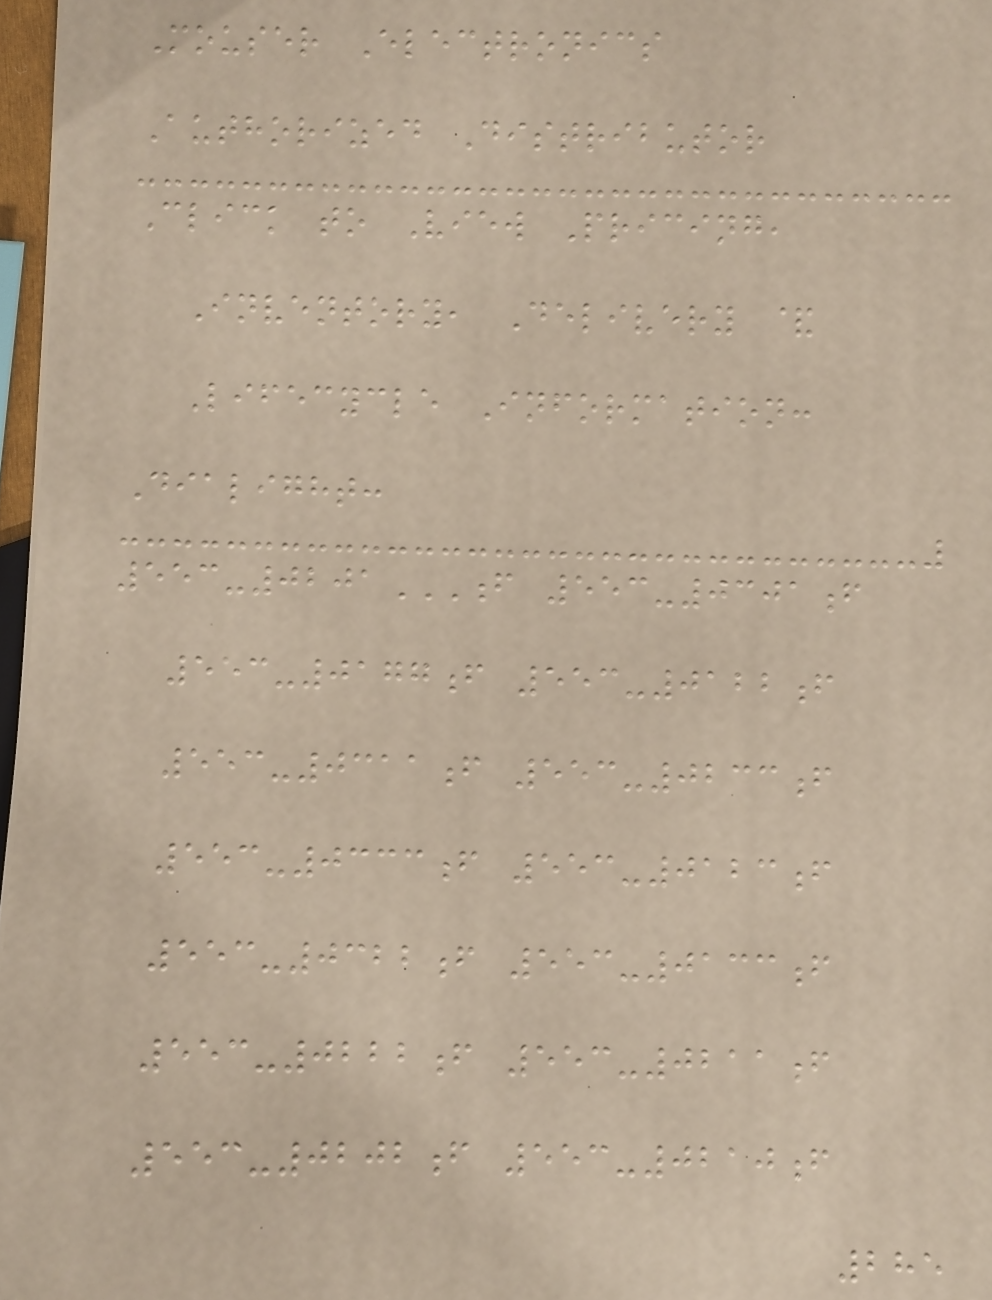Mouser Electronics
Authorized Distributor
Click to View Pricing,
Inventory, Delivery &
Lifecycle Information:
Dialight:
553-0201F 553-0301F
553-0177F 553-0122F
553-0311F 553-0233F
553-0333F 553-0123F
553-0322F 553-0133F
553-0222F 553-0211F
553-0202F 553-0210F
285
